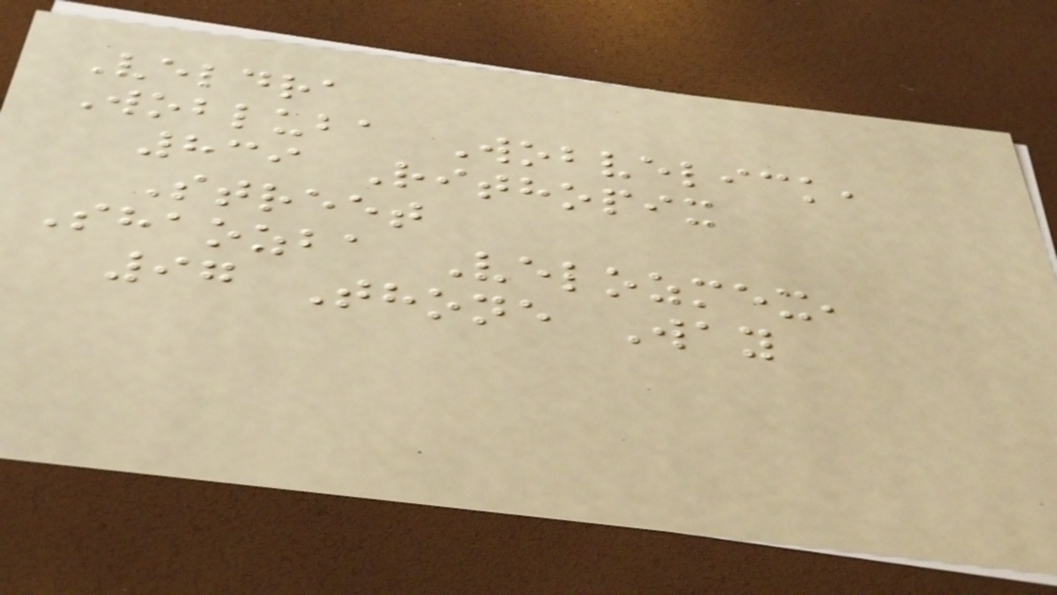Veldra
Wobluba Wobvelick,
839 Rithopix
Street
Shaozba Velozmex,
97 Thone Way
